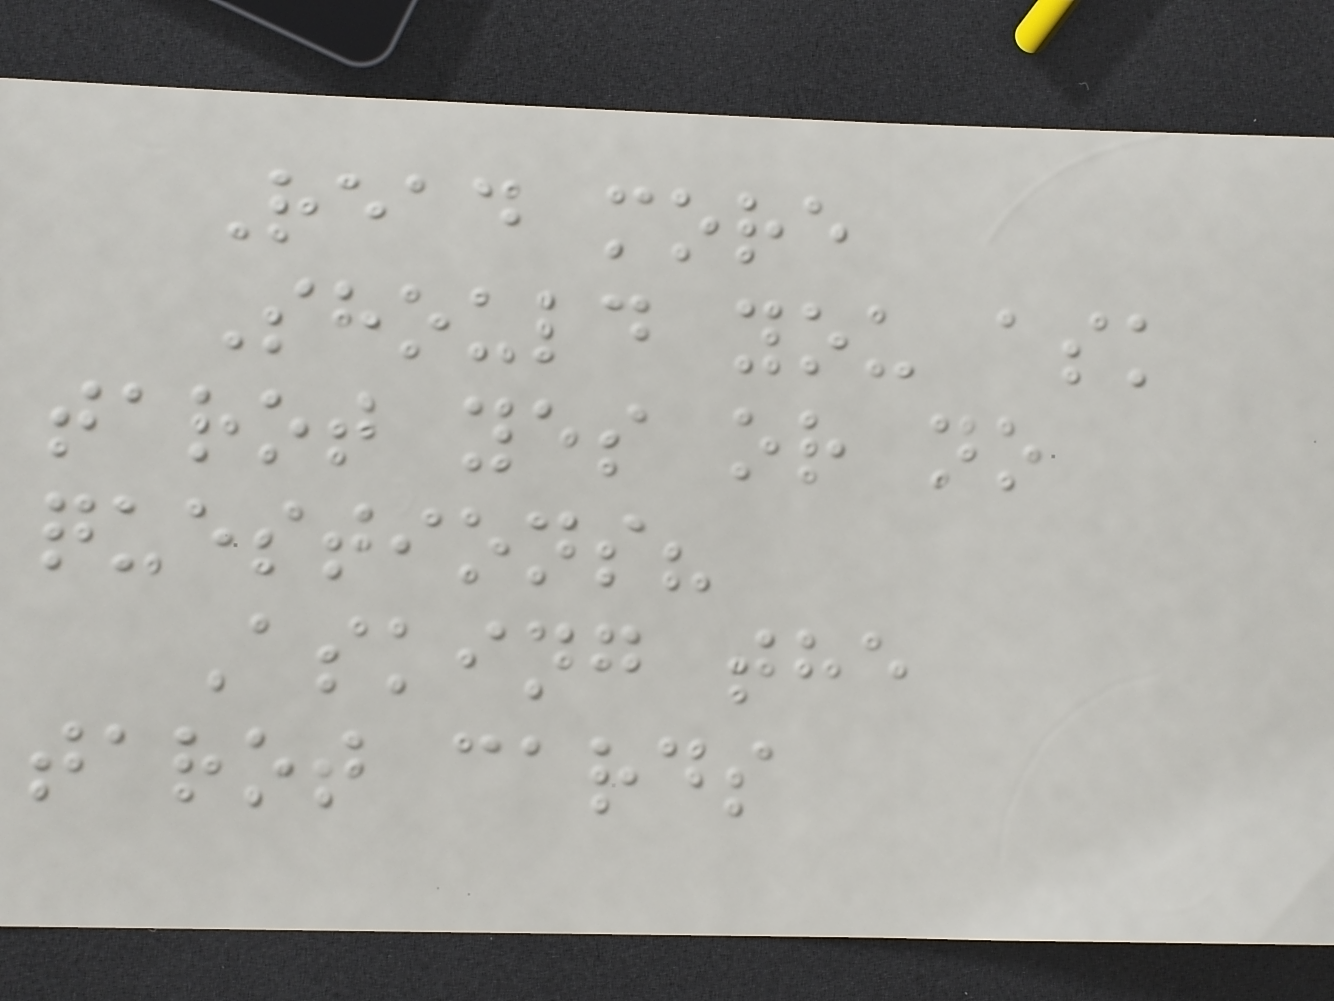Read more
Should you ask
tarot yes or no
questions?
Asking the
tarot cards
